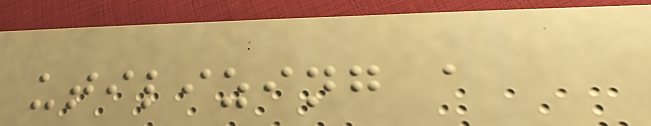utilizing a
